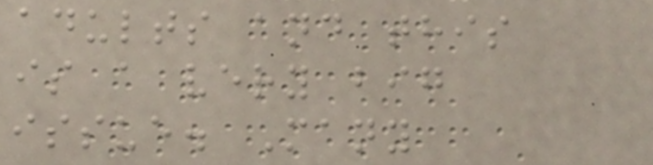adults and this
is a very big
issue. Many
